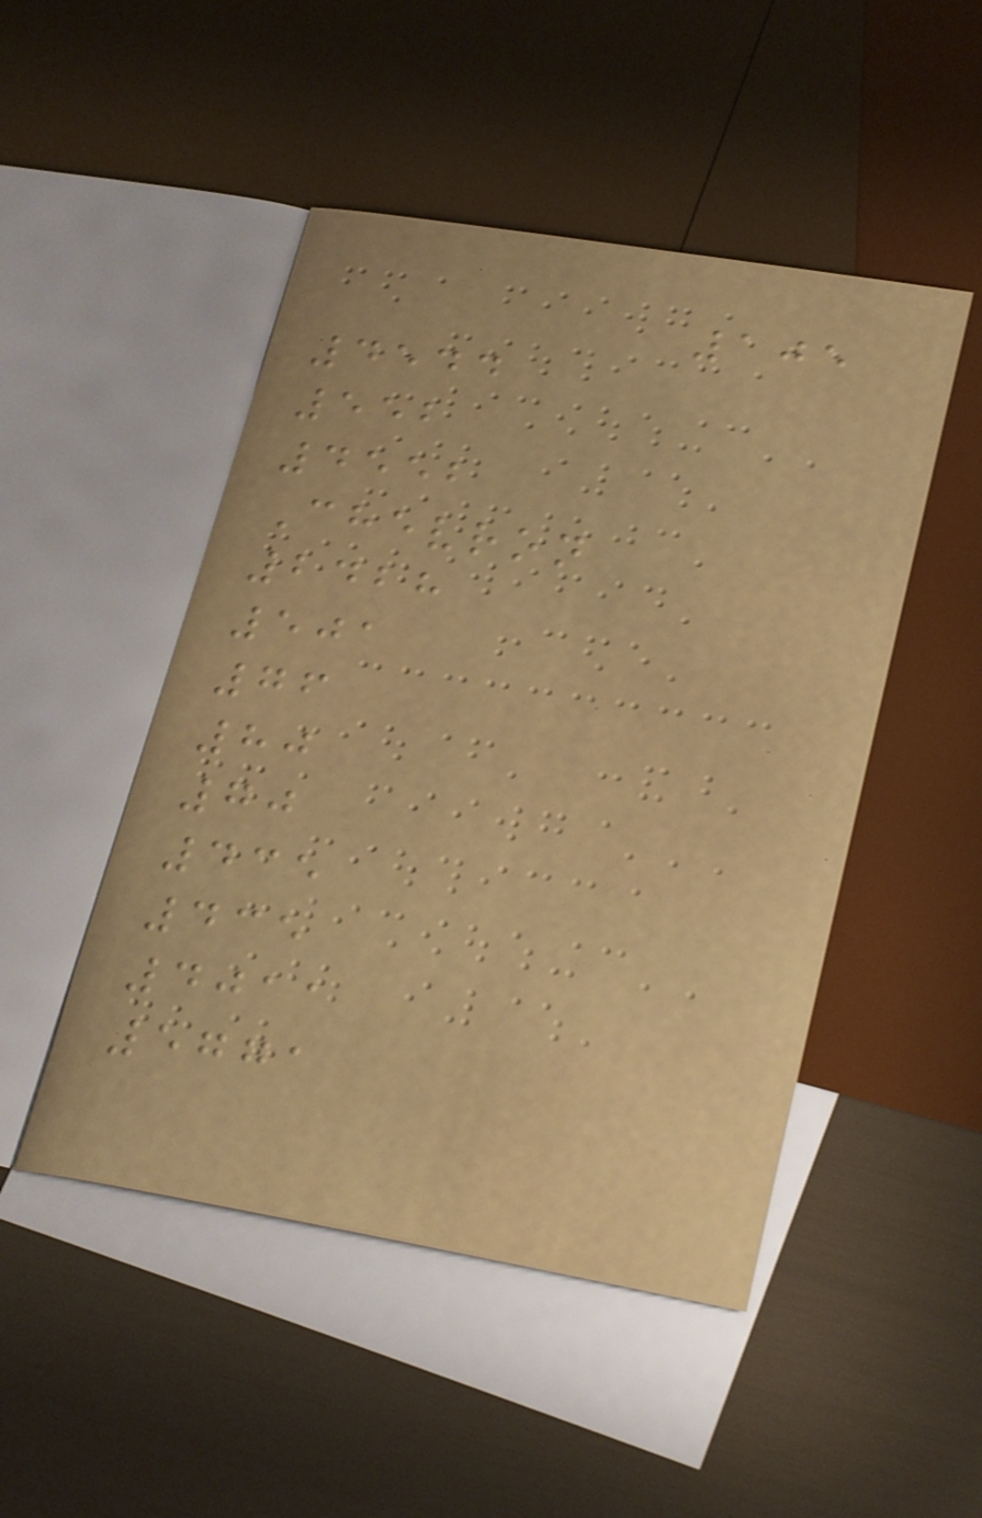105
4544
552
4552
Chevron
2428
501
76
80
70
435
435
4011
5771
